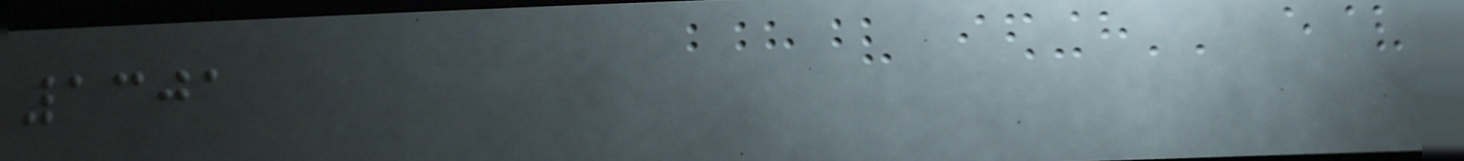1301
